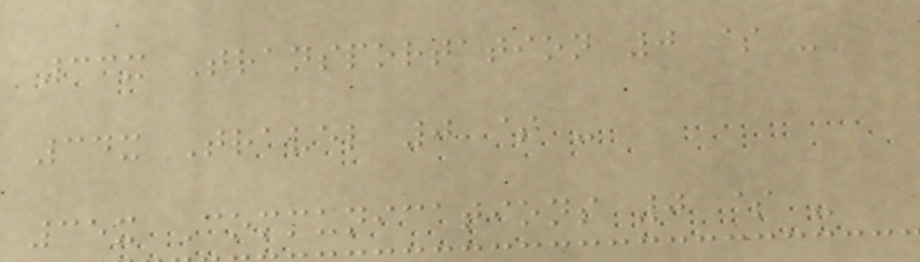33x Transportation 0 $ -
34x Travel 0 $ -
35x Communications 0 $ -
